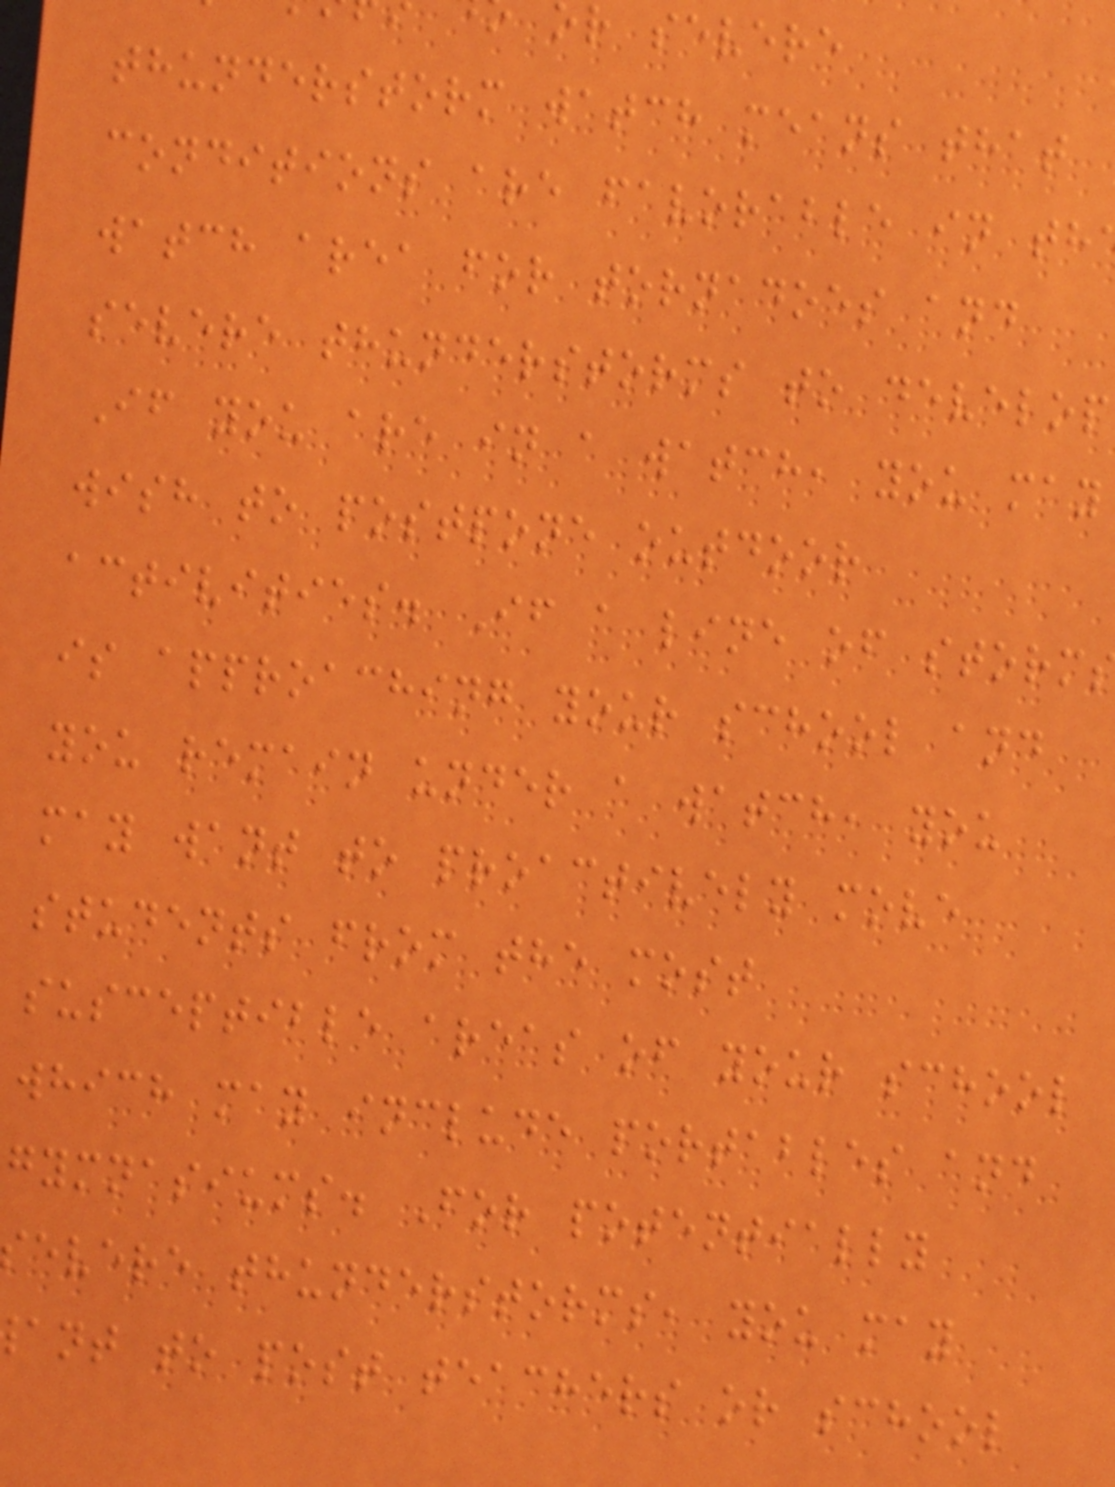or severe
thunderstorm watch means that
conditions are favorable in th
watch area for tornadoes and
severe thunderstorms to develop
If you are in a watch, you may
wish to postpone outdoor
activities. If a line of storm
is approaching your school and
you remain under a watch, you
may want to proactively move
students from the most
susceptible areas of your school
which may include portables and
gymnasiums. For potentially
evere thunderstorms, you may
ant to post teachers or school
